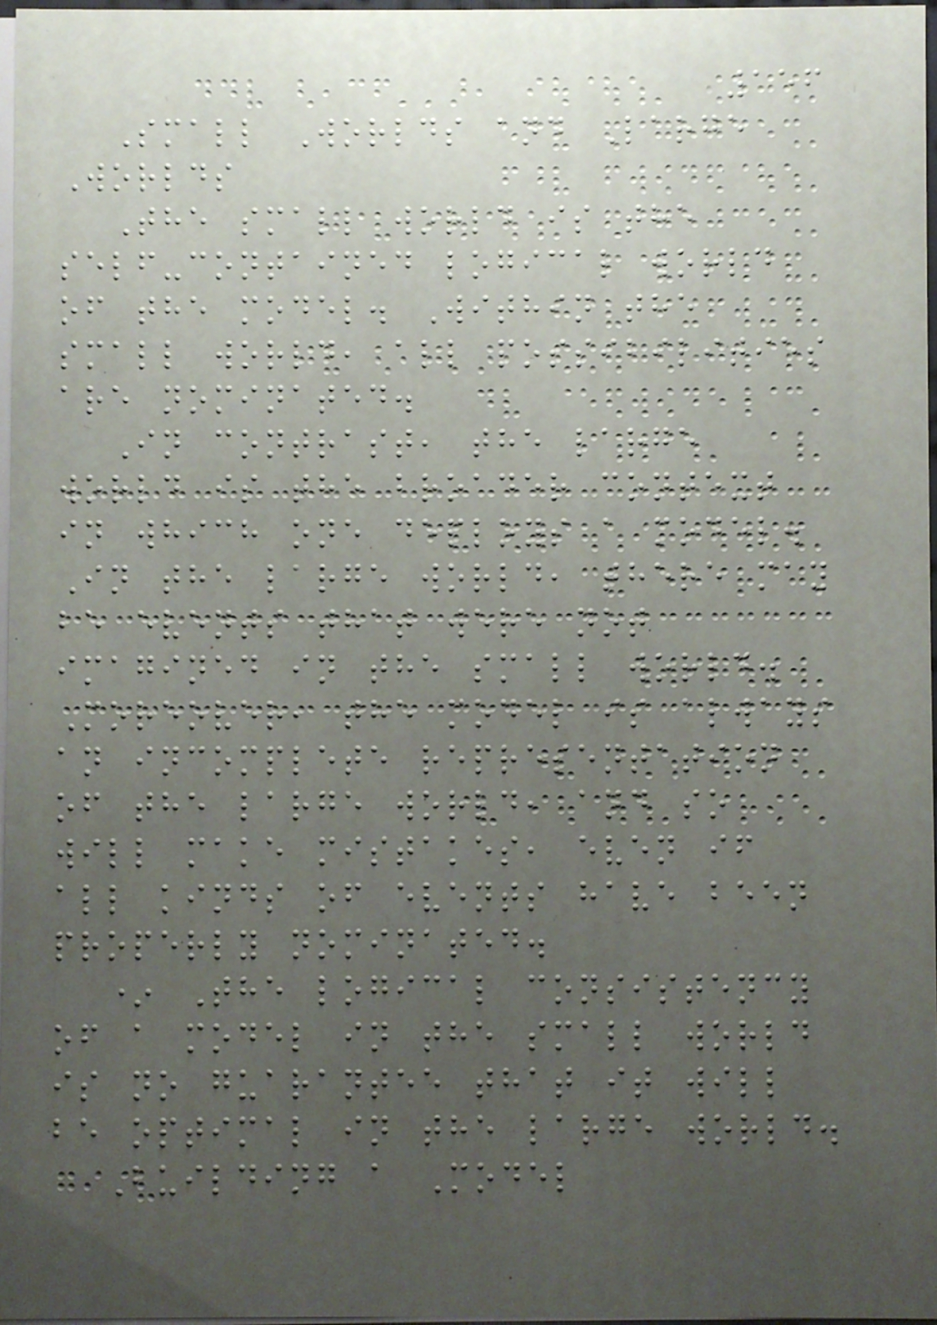156
Small Worlds and Large
Worlds
The small world is the
self-contained logical world
of the model. Within the
small world, all possibilities
are nominated.
In contrast, the large
world is the broader context
in which one deploys a model.
In the large world, there may
be events that were not
imagined in the small world.
Moreover, the model is always
an incomplete representation
of the large world, and so
will make mistakes, even if
all kinds of events have been
properly nominated.
* The logical consistency
of a model in the small world
is no guarantee that it will
be optimal in the large world.
Building a Model
